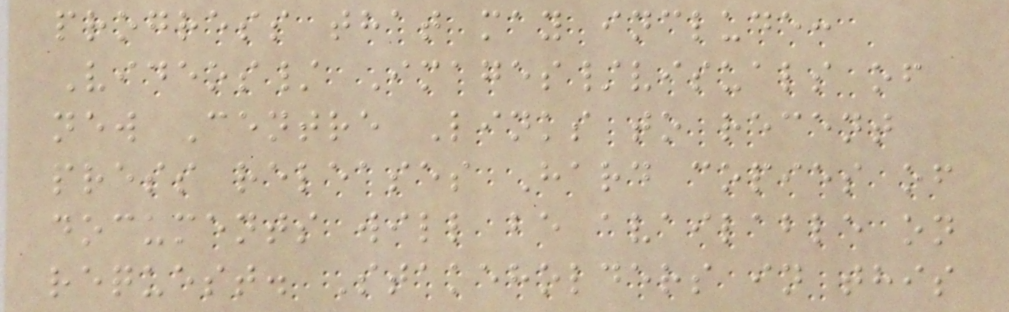progress that may include:
Videos/ Images/visuals of
new Centre Links to recent
press releases Hard copies of
documents will be available on
request. Stakeholders in this
